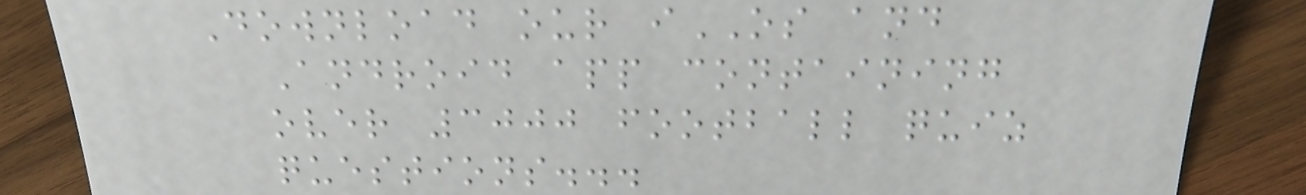Download our iOS and
Android app containing
over 3000 football quiz
questions...
